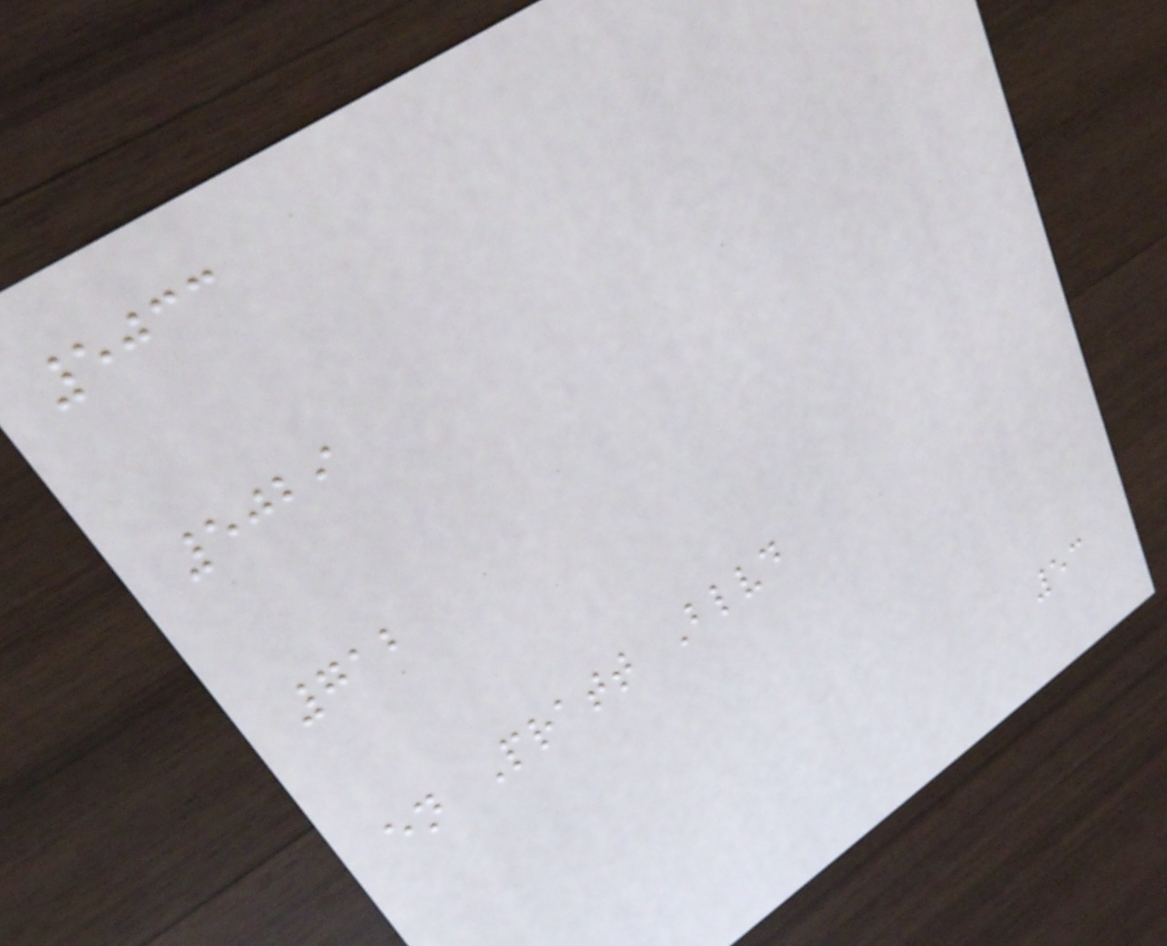5033
5029
712
en Pratt Blvd
53
